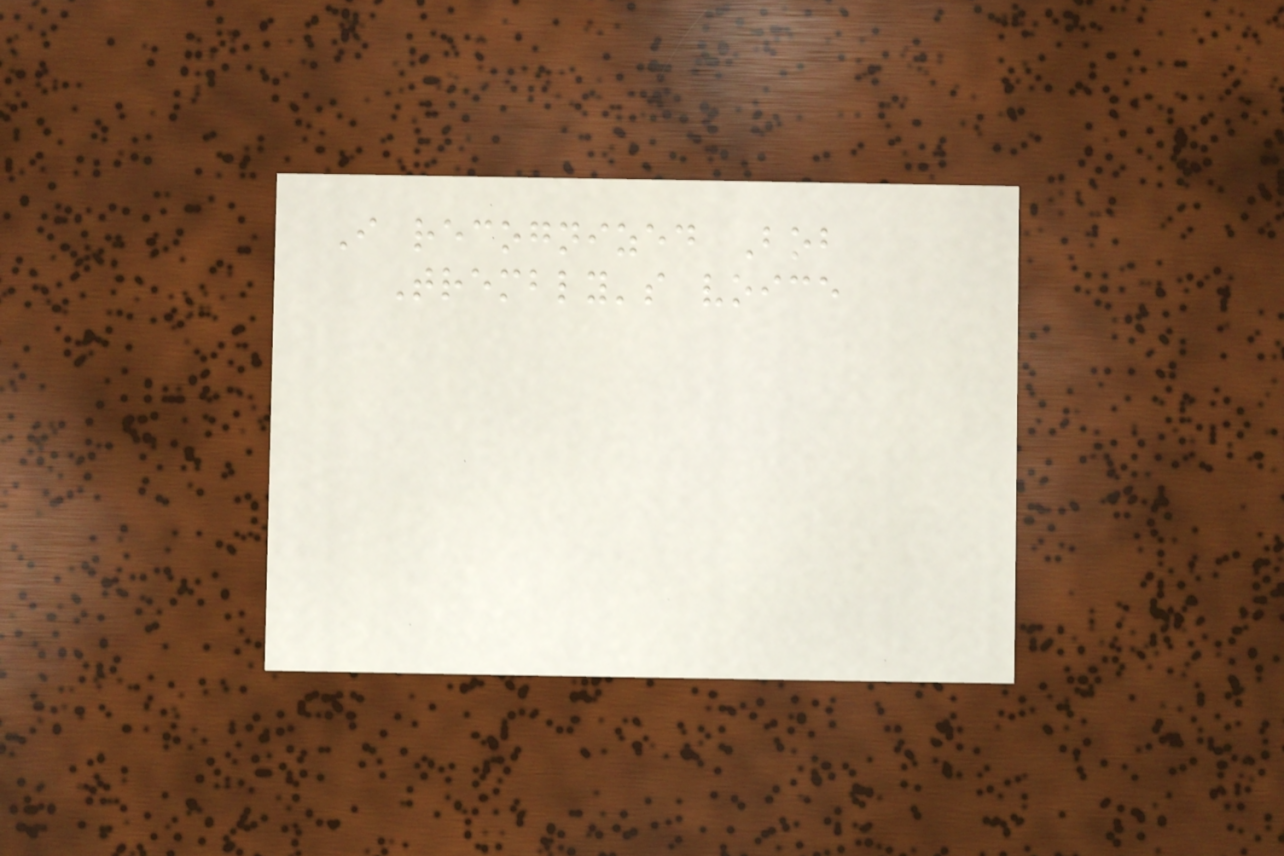I recognized Bob
Trembly's voice
